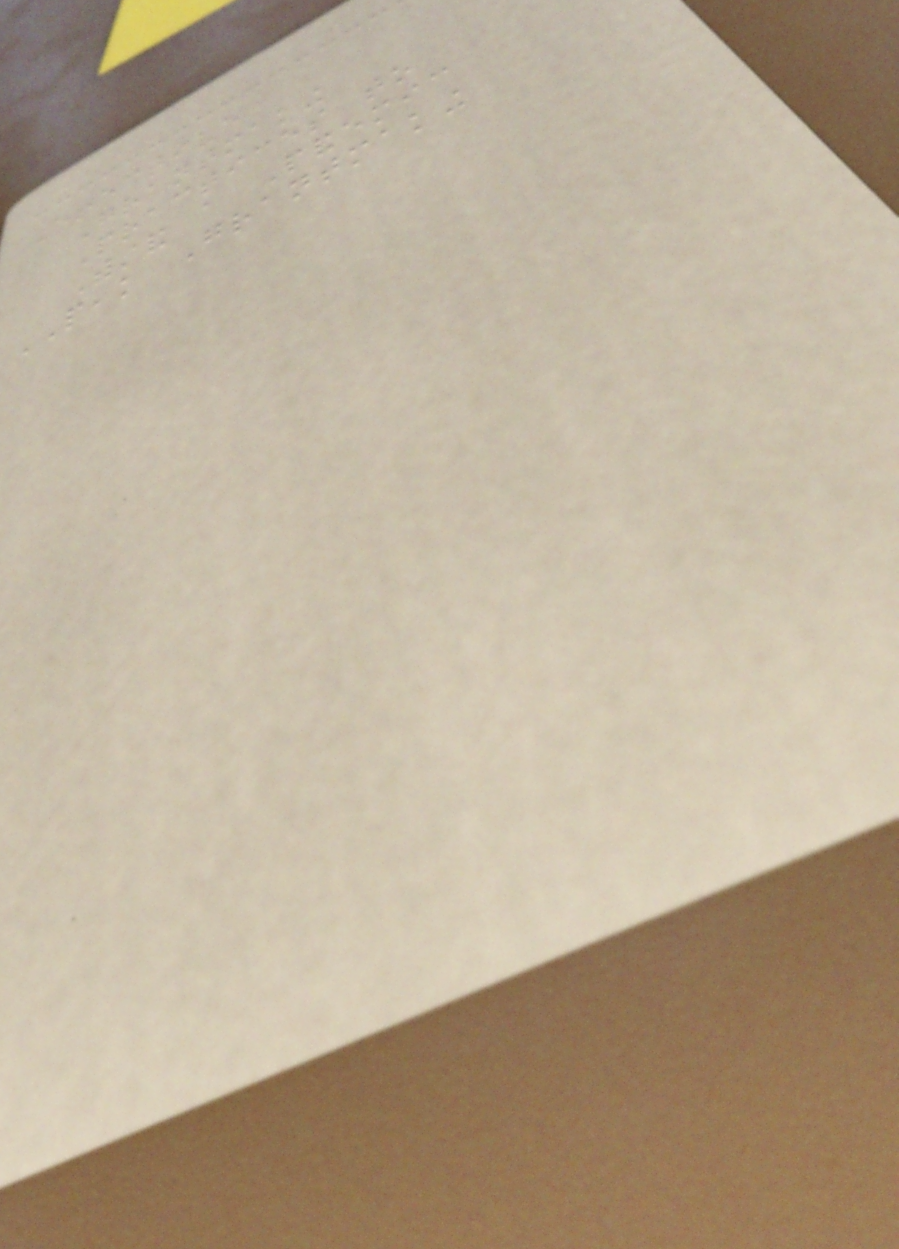Effective
Grantmaking
Practices to
Withstand a Pandemic
PEAK Grantmaking
